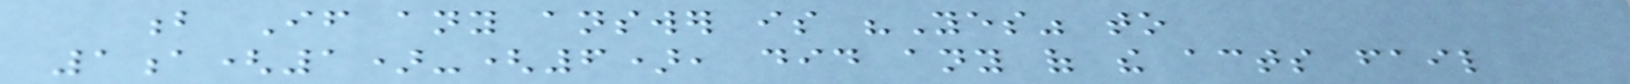b If any answer is "Yes" to
1a(1)-(6), did any of the acts fail
